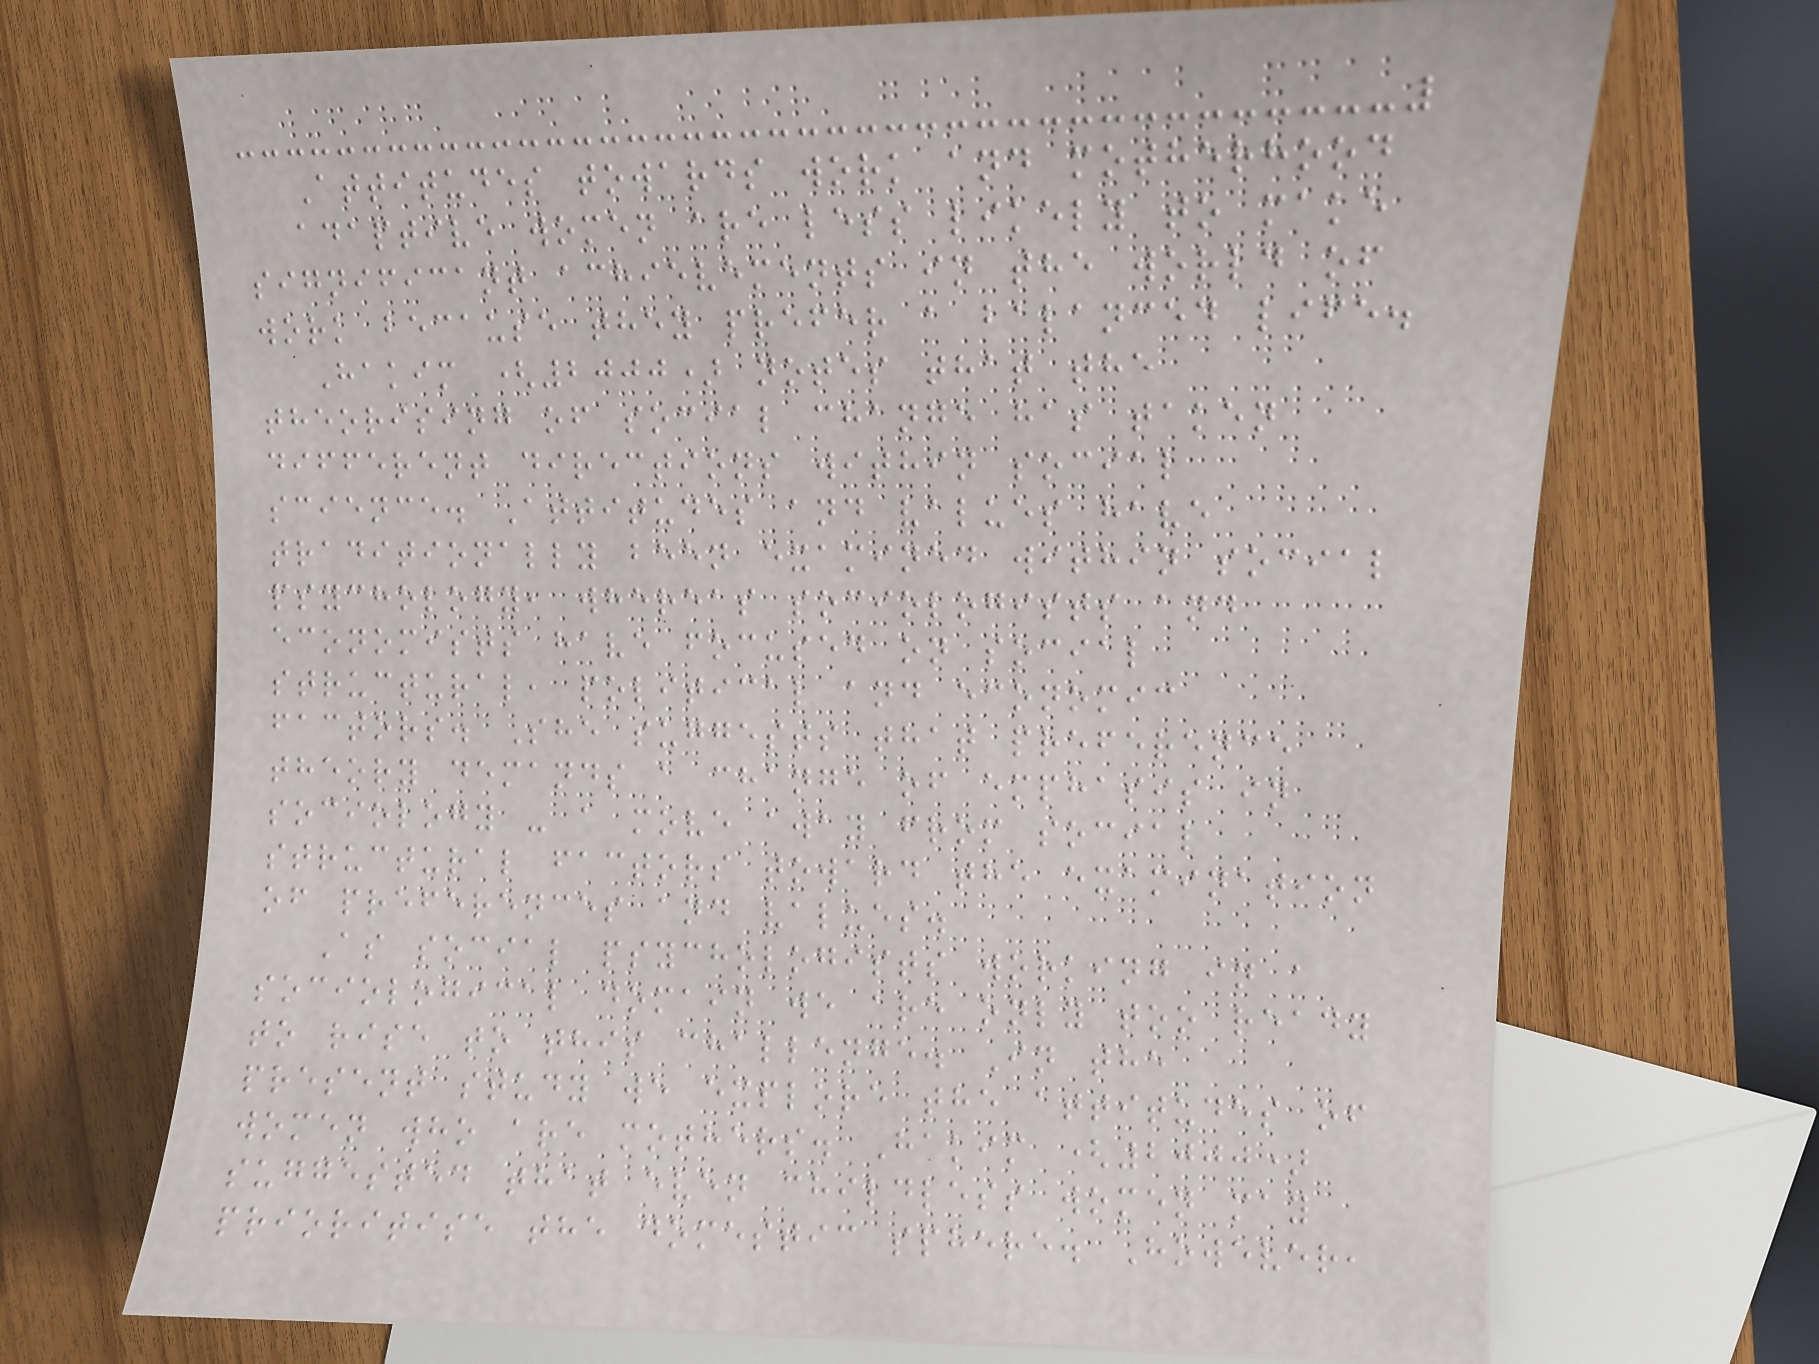Attitudes towards work and motherhood
adaptive women are less likely to make
significant achievements in the world of
work because they prefer a balanced life.
Hakim (2000) notes that the
theorising of social change has taken
different directions within social
science. Attitudes and values have
traditionally been examined within social
psychology, whereas sociologists and
economists have focused on social
structural, political and economic
factors. She suggests that preference
theory demands a change of emphasis in
sociology - a move away from social
structural factors toward the examination
of preferences and values.
As social psychologists working in a
sociological domain we are only too ready
to rise to this challenge. In the
present study we explore the attitudes of
women who are mothers. Hakim (2000)
suggested that even childless women may
prioritise the domestic sphere. However,
